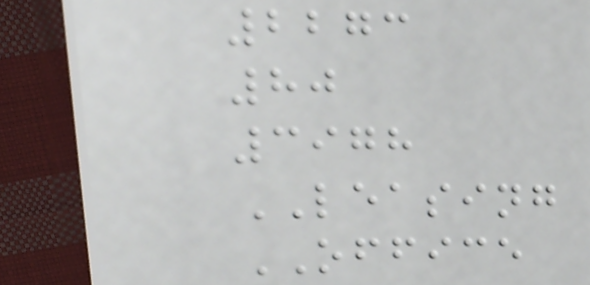2273
80
3978
LEASING
OFFICE
